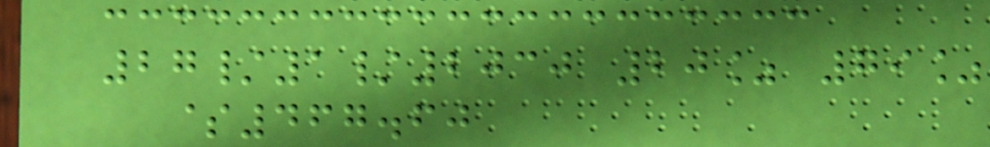27/1/2030 20% 79%
$467.60
